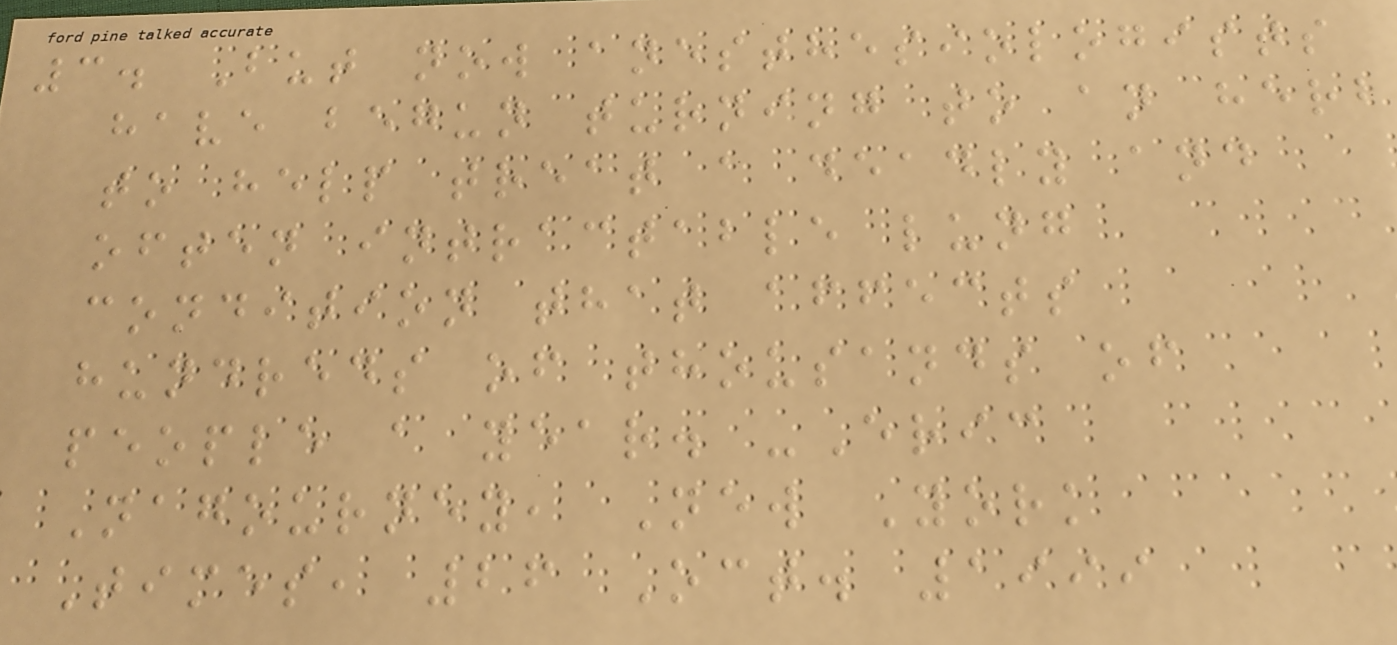3. But now anesthesiologists
have begun turning to an herb
to help treat a deadly and
often intractable lung
condition that affects
hundreds of thousands of
people a year. -Eric
Nagourney, New York
Times, 26 Oct. 1999
